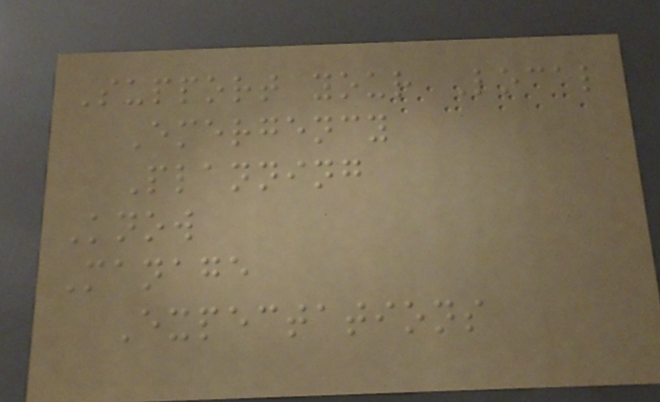Support your Local
Emergency
Planning
Know
Manage
Expectations
